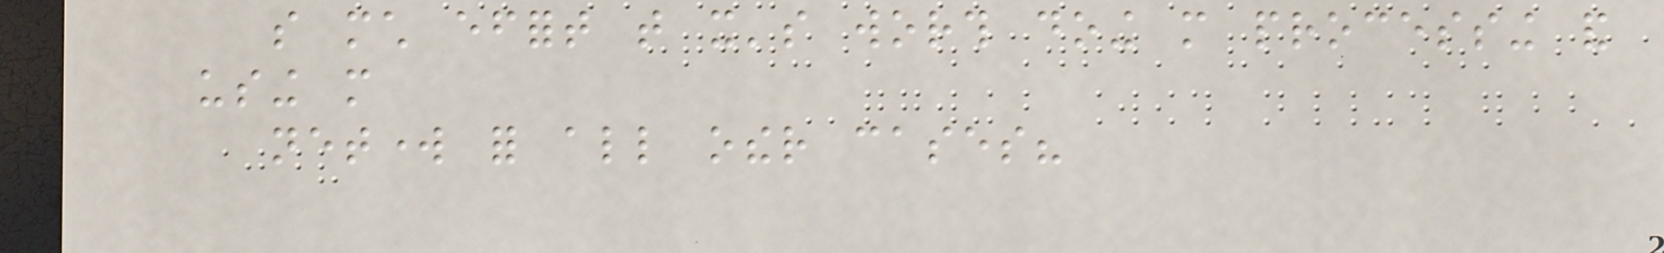so much effort that it's worth doing more processing and
using more
network for all other cases?
